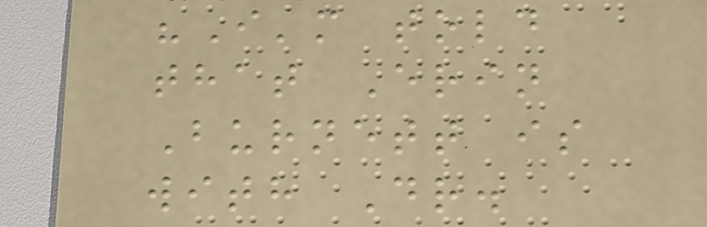"I'm told
that Erin
Burnett is
with Dr.
